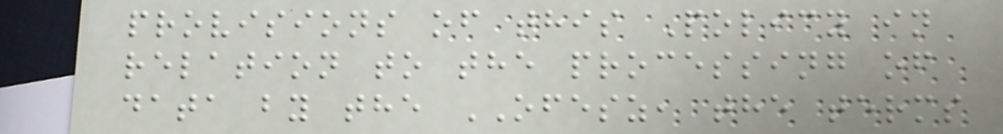provisions of this Policy in
relation to the processing of
data by the OFESZ, the terms
